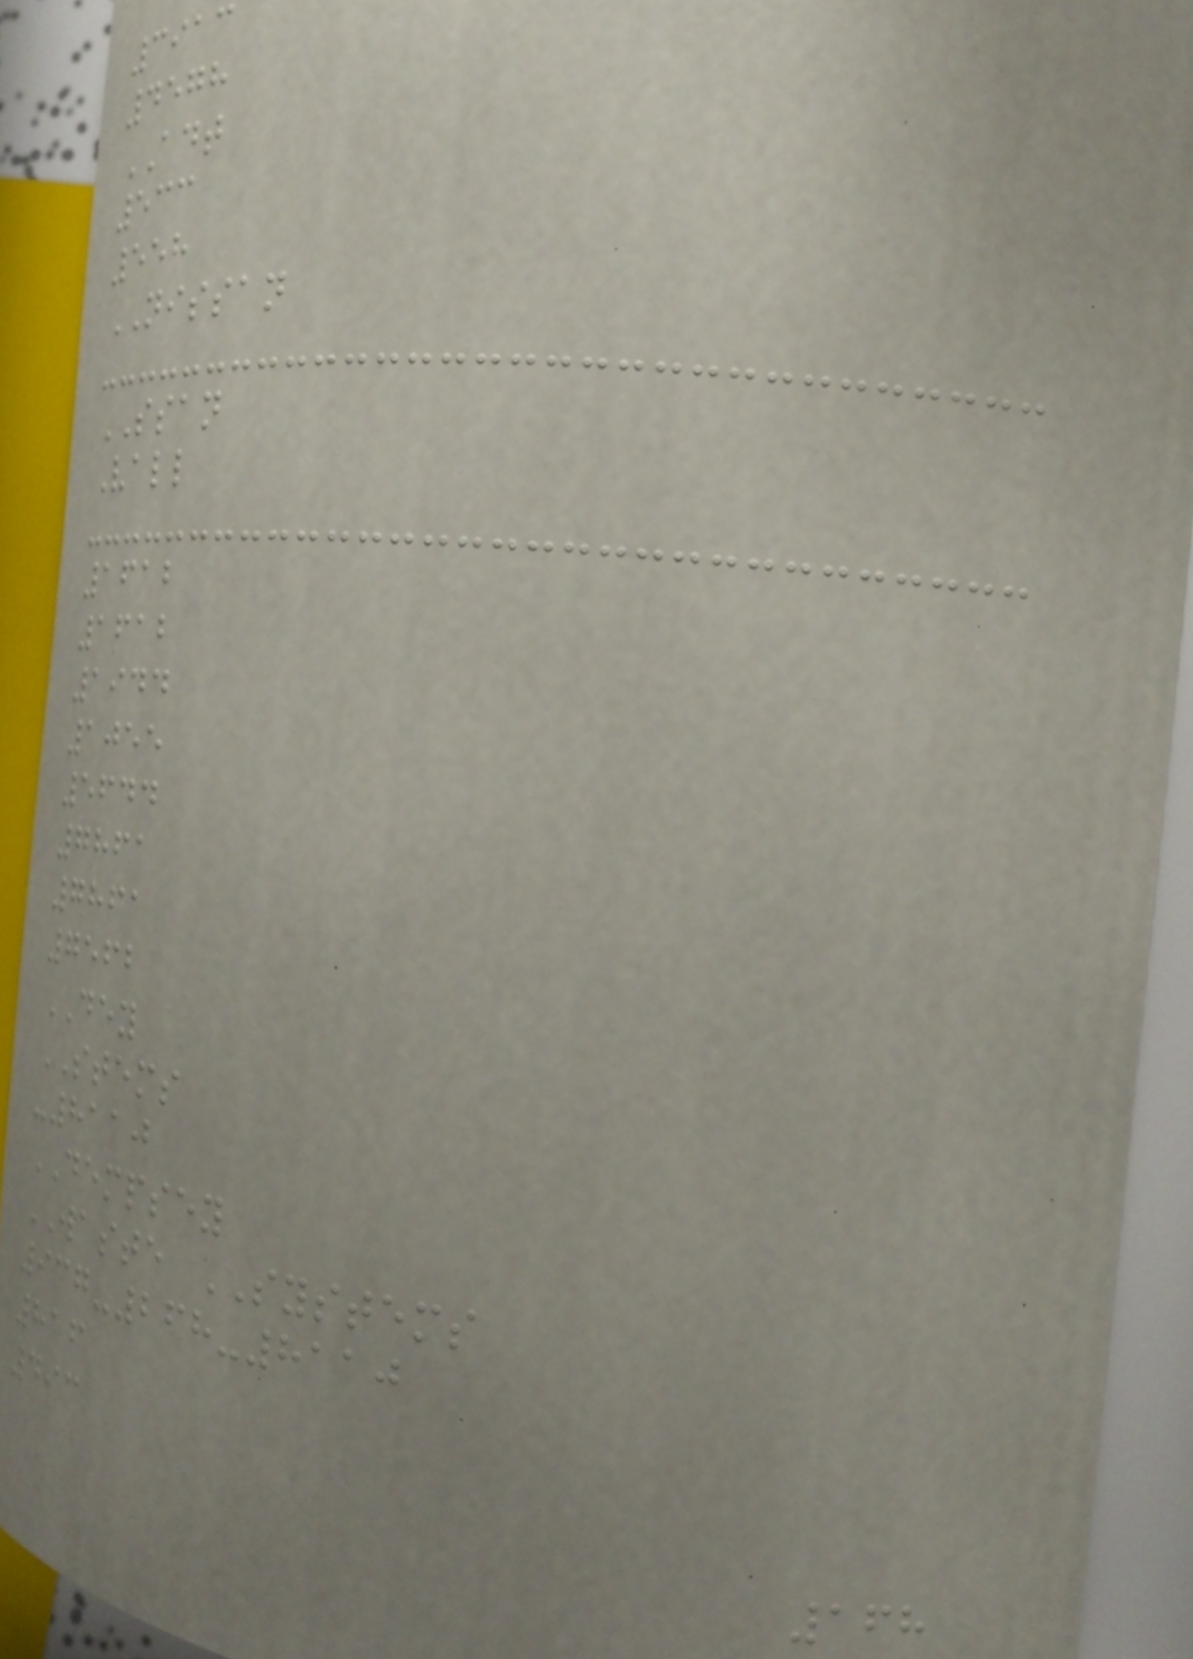3913
4578
ADT
533
558
NISSAN
SSAN
Vall
1612
1612
1944
1055
5644
7861
7861
7562
DEY
STEMS
-8110
DEMPSEY
WASTE SYSTEMS
937-268-8110
816
493
168
